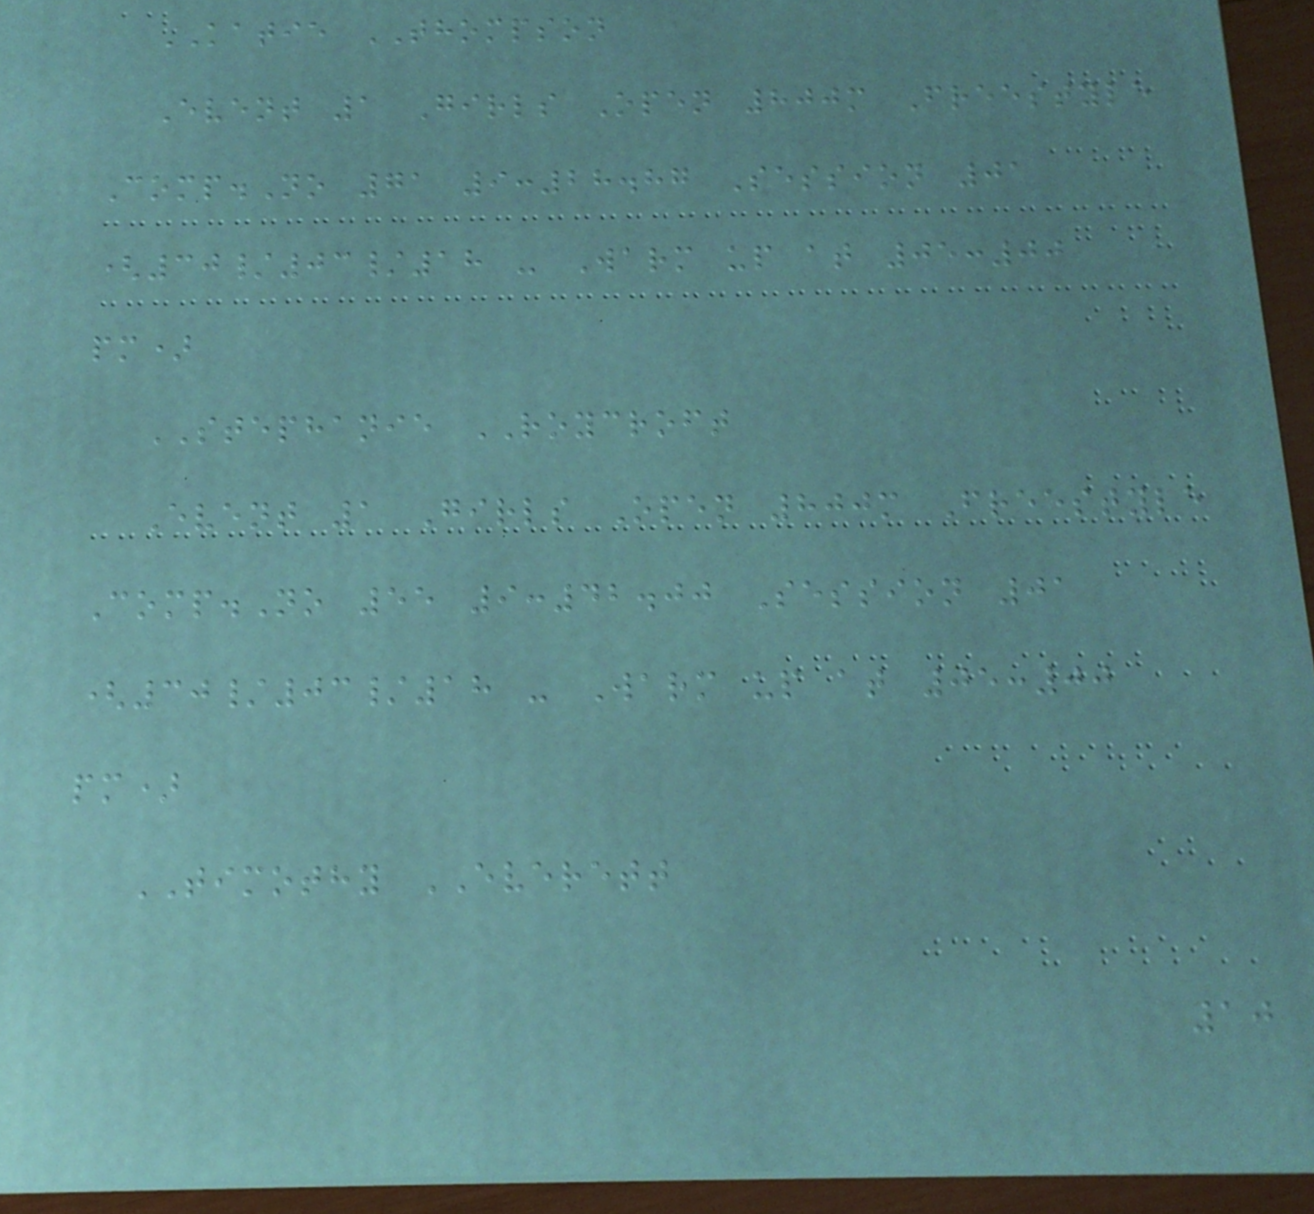KATIE THOMPSON
Event 1 Girls Open 800m Freestyle
Comp.No 71 9:28.87 Session 01
(30/03/18 - Warm up at 05:00
pm)
STEPHANIE ROYCROFT
Event 1 Girls Open 800m Freestyle
Comp.No 55 9:42.00 Session 01
(30/03/18 - Warm up at 05:00
pm)
TIMOTHY EVERETT
10
